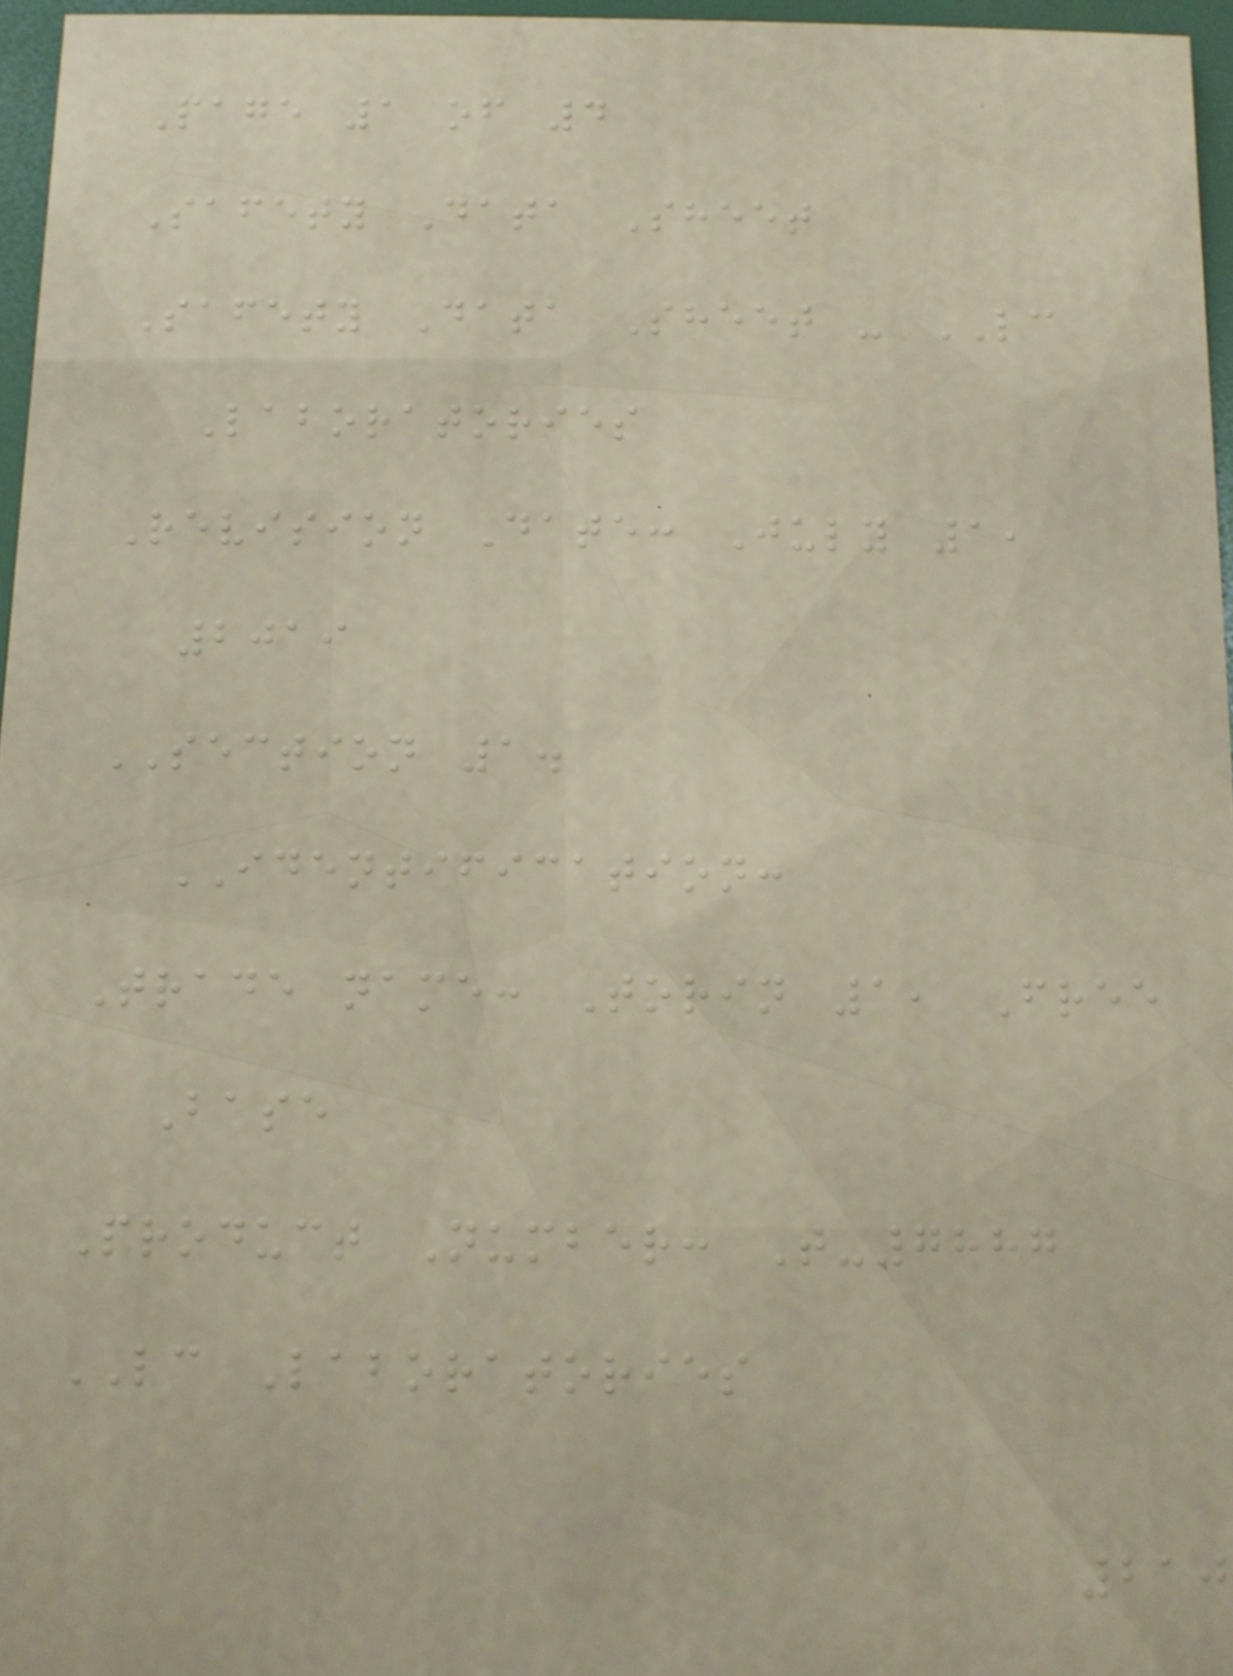Page 1 of 4
Safety Data Sheet
Safety Data Sheet - LC
Laboratories
Revision Date: July 1,
2019
SECTION 1.
IDENTIFICATION:
Trade name: Torin 1, Free
Base
Product Number: T-7887
LC Laboratories
210
